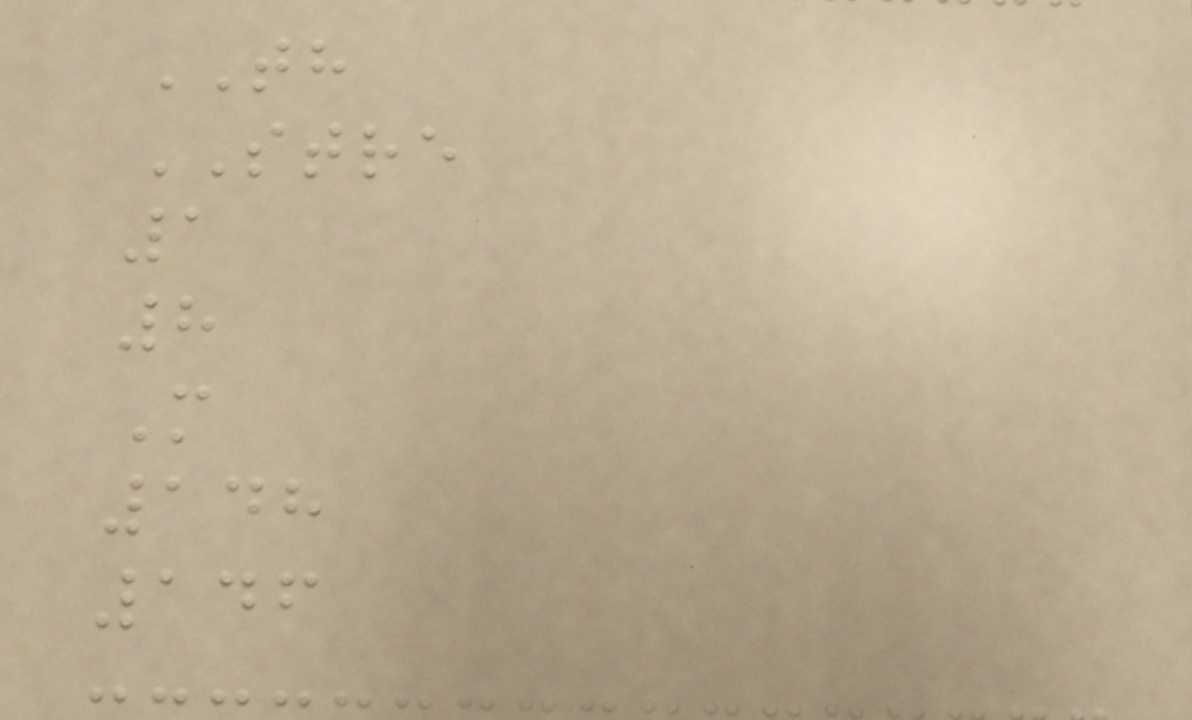TH
STRE
1
8
M
148
146
